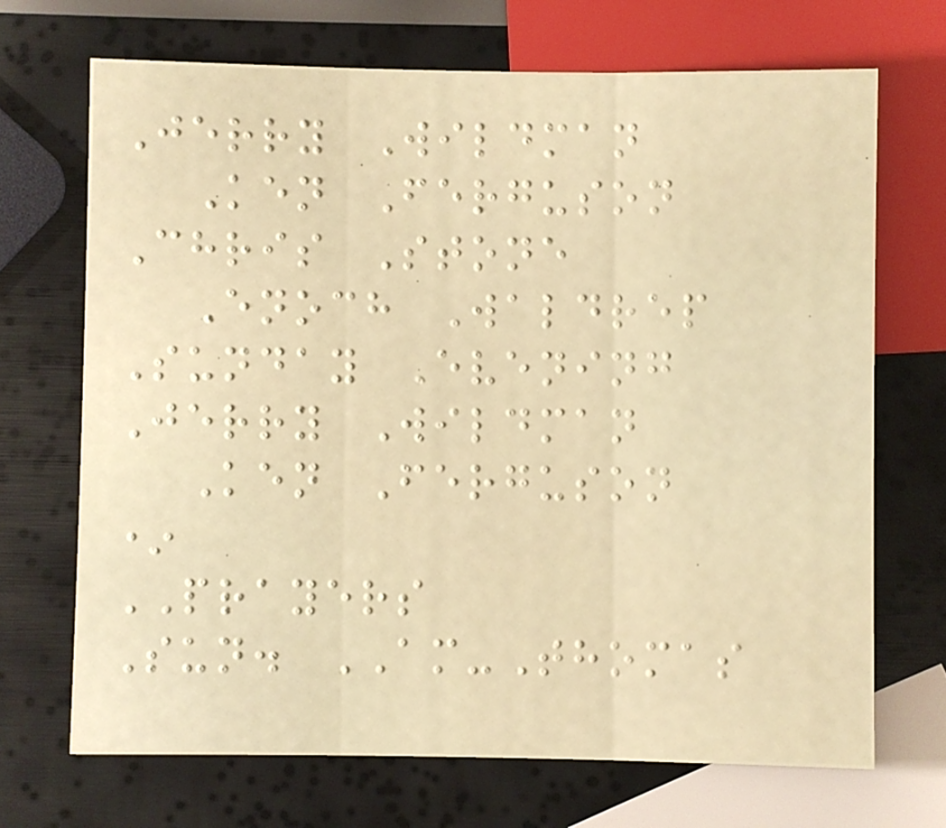Jerry Wildman
Ken Ferguson
Chris Stone
Enoch Waldrep
Sunday Evening
Jerry Wildman
Ken Ferguson
*
PRAYERS
Sun. AM-Thomas
